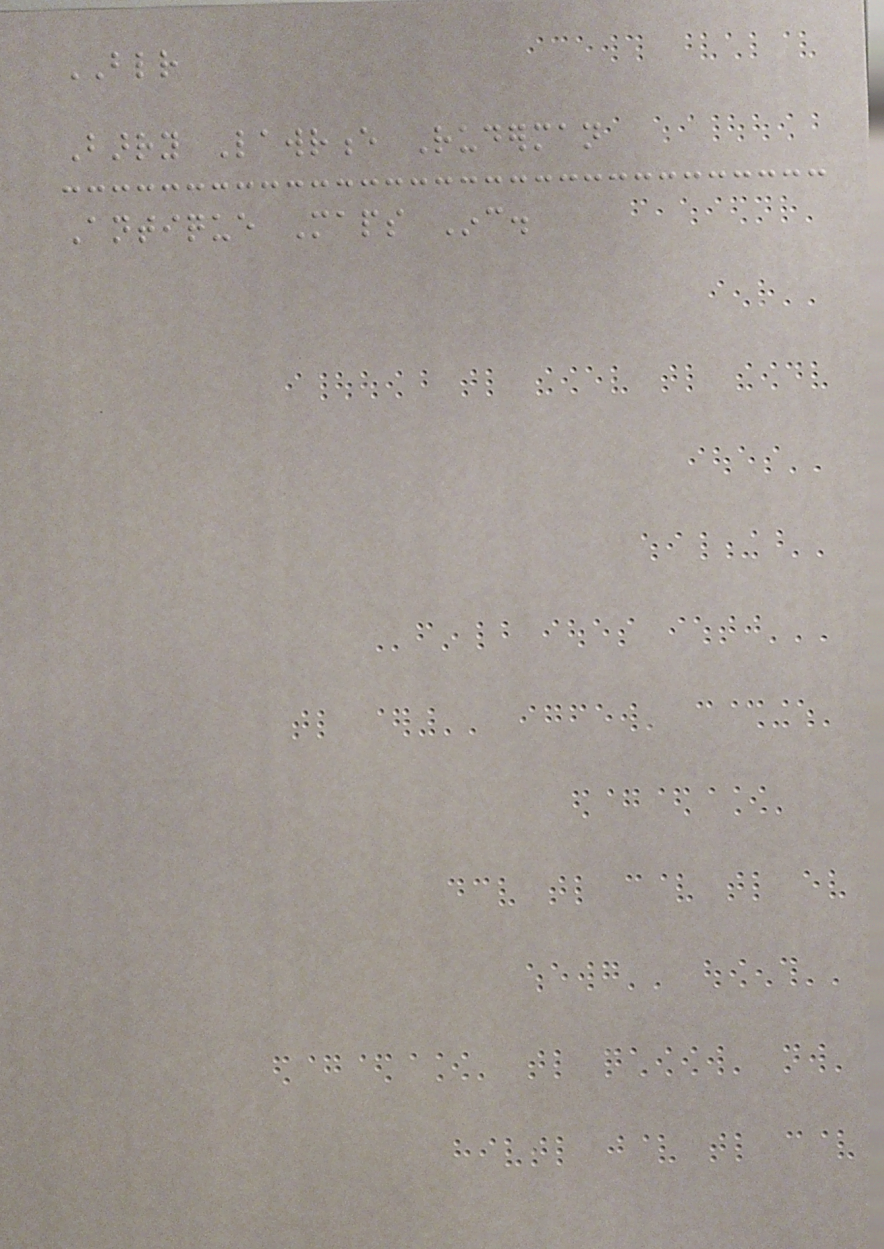BLR
Barry Lawrence Ruderman
Antique Maps Inc.
